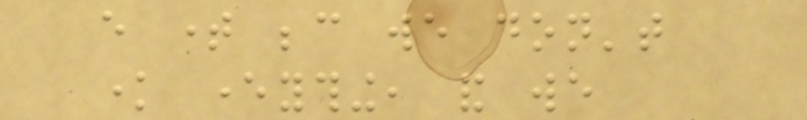every time because we don't
know everything, and we
